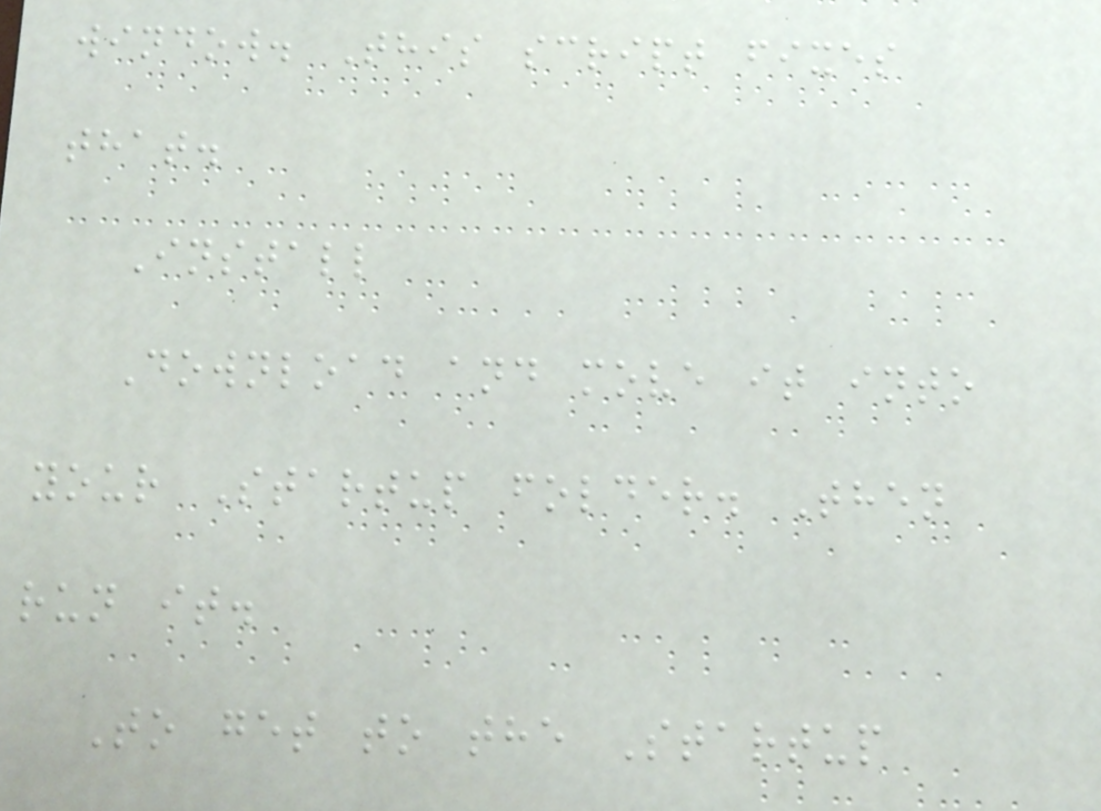window. This script fixes
that.
Install
Download and move it into
your Startup folder. Then
run it.
To get to the Startup
